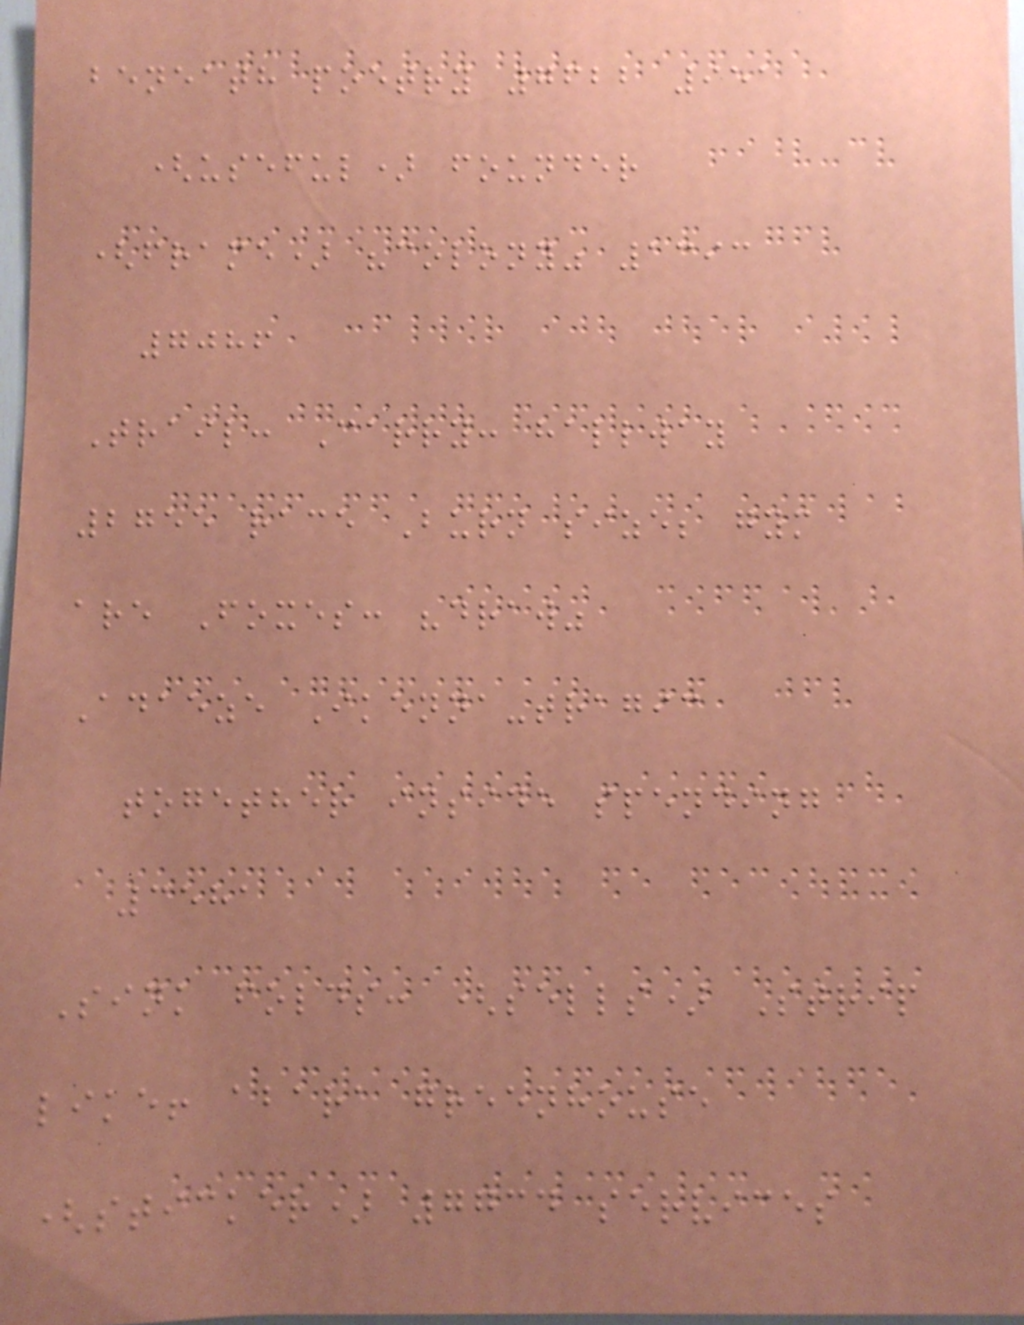beneath poetry 7622 951
(useful) founder
(frame) "colony" 1393
7086
Trail: Carry: hallway
2755 race Burn size; gym
are Foxes: "draw"
Adaeze Ikenna-tragic
together inside spending
3581
Sink folds: (sells) Strip
like! abara greenhouse
(sticker) 7734 services
